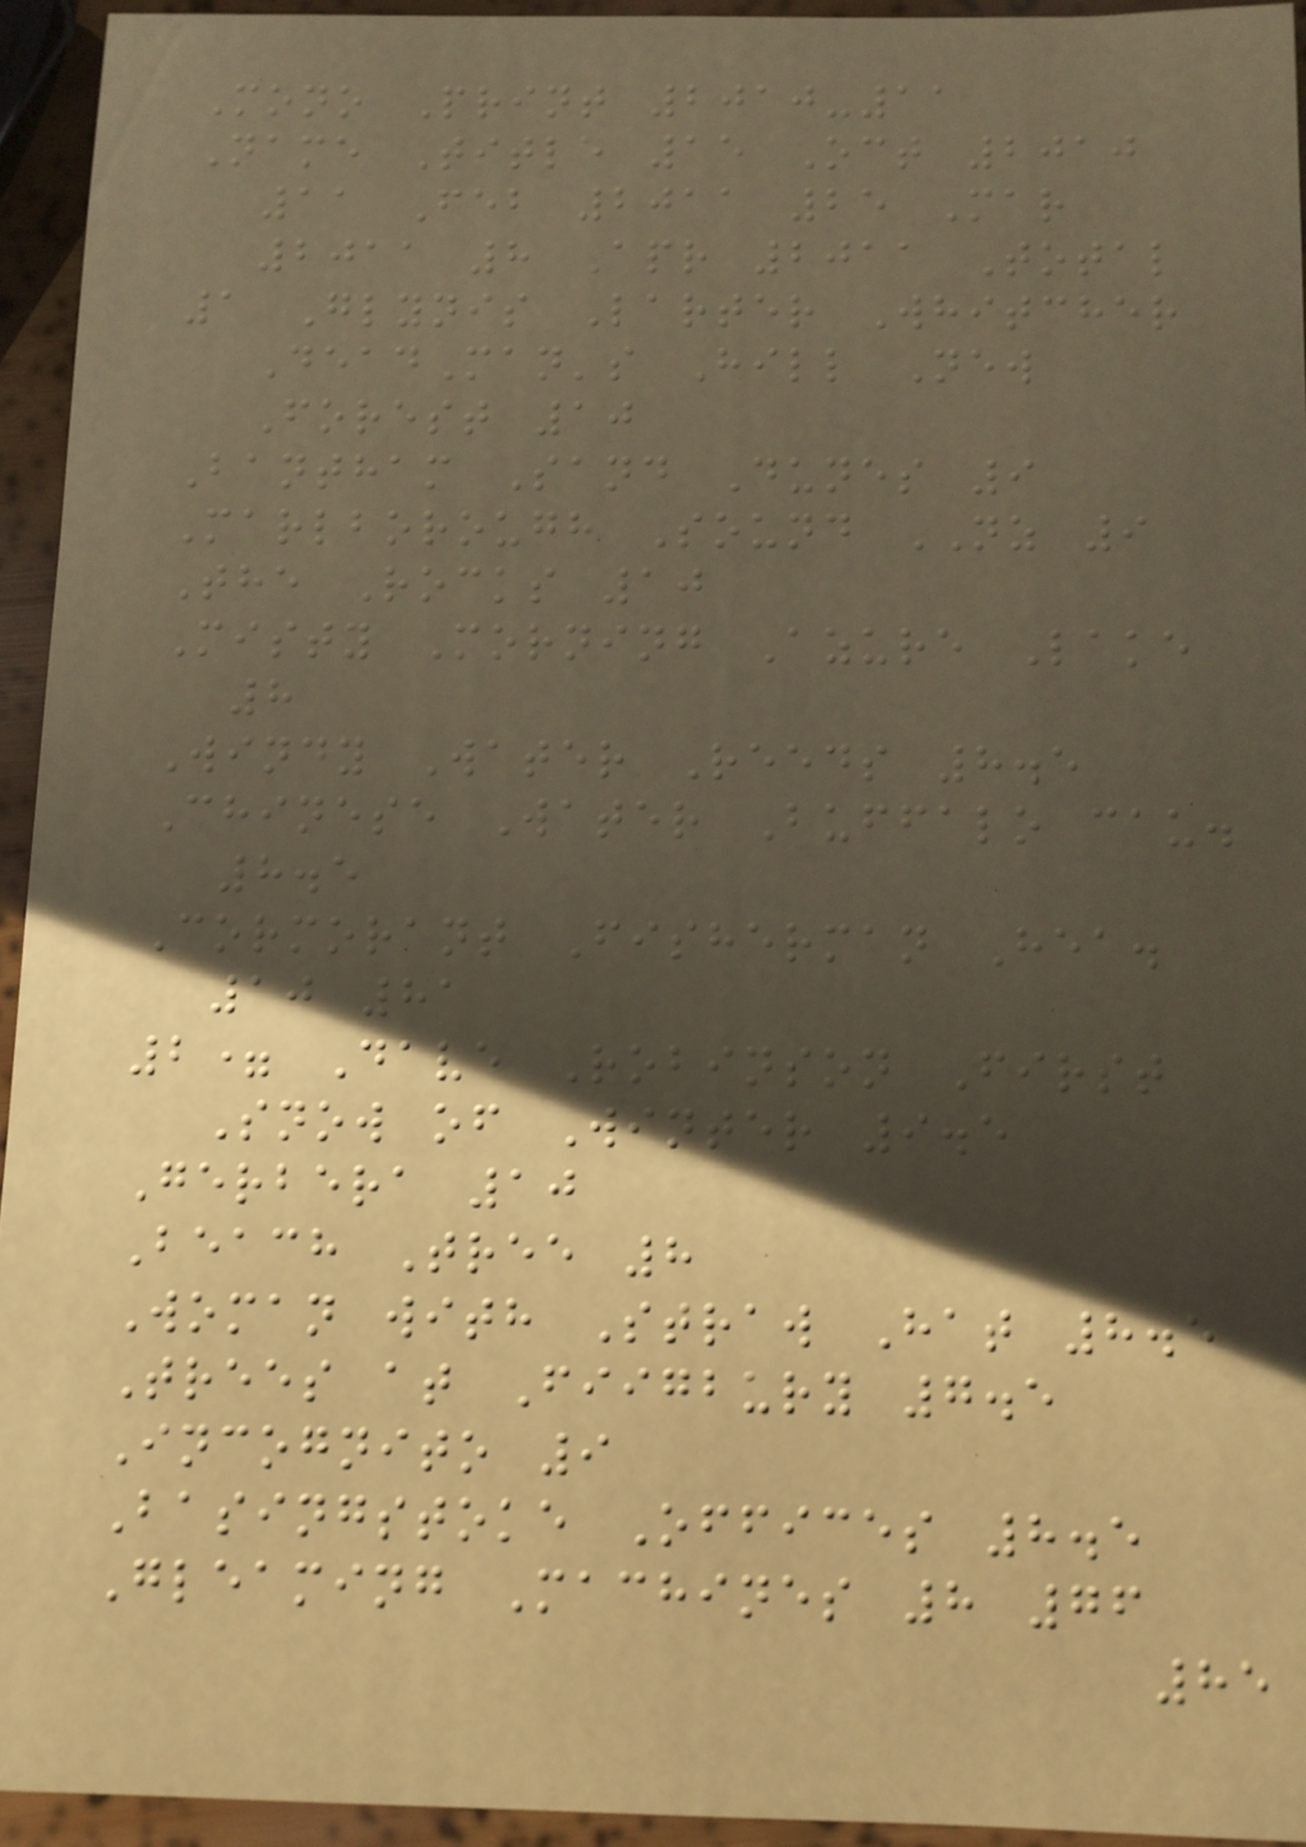Mono Print 2010-11
Name Title 15 Oct 2010
11 Feb 2011 25 Mar
2011 8 Apr 2011 Total
1 Glynis Larter Whitcher
DeadMan's Hill New
Forest 10
Bantham Sand Dunes 9
Marlborough Sound NZ 9
The Rocks 10
Misty Morning Azure Lake
8
Windy Water Reeds 8.5
Chinese Water Buffalo cau.
8.5
Cormorant Fisherman Hea.
10 81
2= Dave Robinson First
Snow of Winter 9.5
Gerbera 10
Beach Tree 8
Woman with Straw Hat 8.5
Trees at Fiigbury 7.5
Incognito 9
Basingstoke Offices 8.5
Gleaming Machines 8 76
85
